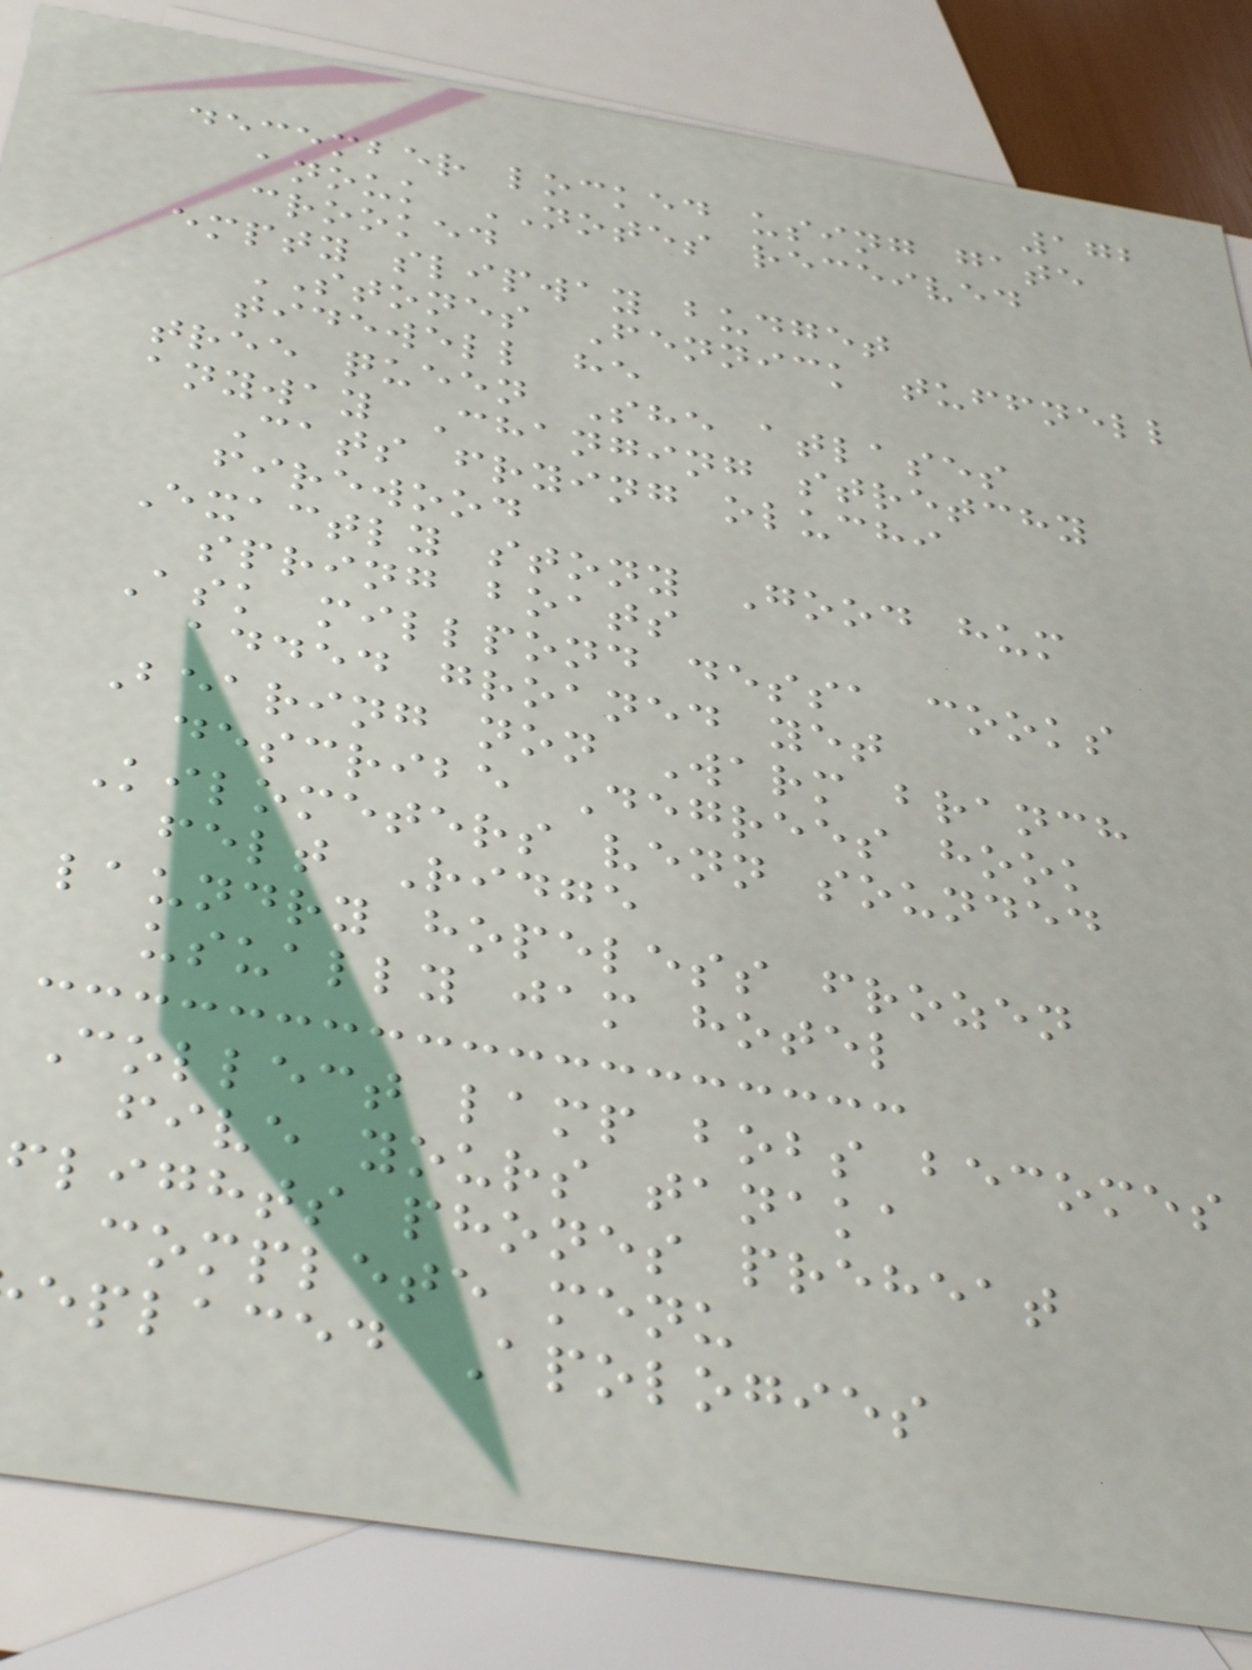172
december locked using gate
anouk NOTES received
crooked
empty slipway budget
STONES Fennick tuffnell
tidewell he
tree queen She atlases
anyway Changing stretchy
Cats frying oluchi
firewood
Exactly stony Good hum
spring boats
Ask millpond dessa cooks
added groaned yet
Bearing non Warm branch
describe Degrees hook
Kilometers venn sounded
felt Ridge
laundry hopeless frozen
usually jam hotel
Collect lamp bobs becomes
five yours tanaka
flights phones preheat
complete menu
eplaced Apologies
